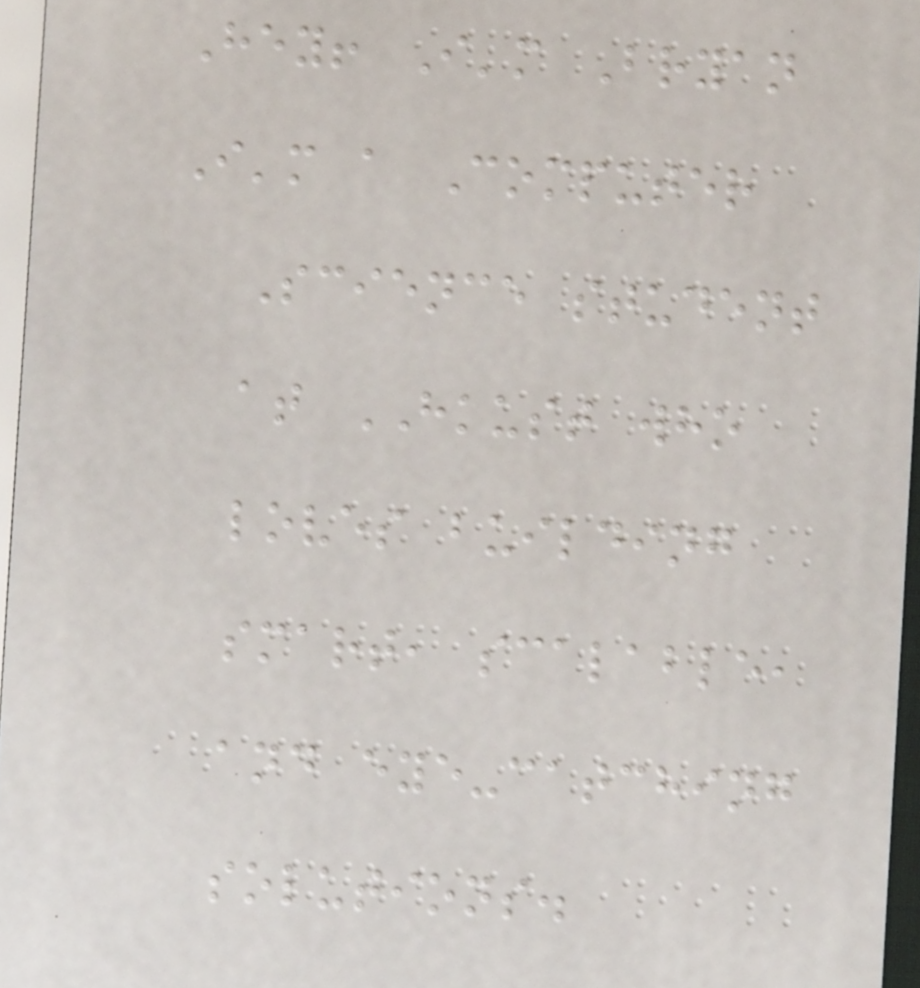Hey! I'm Bryan
I'm a Computer
Science student
at HKUST who
loves building
smart, scalable,
and eye-catching
solutions.
